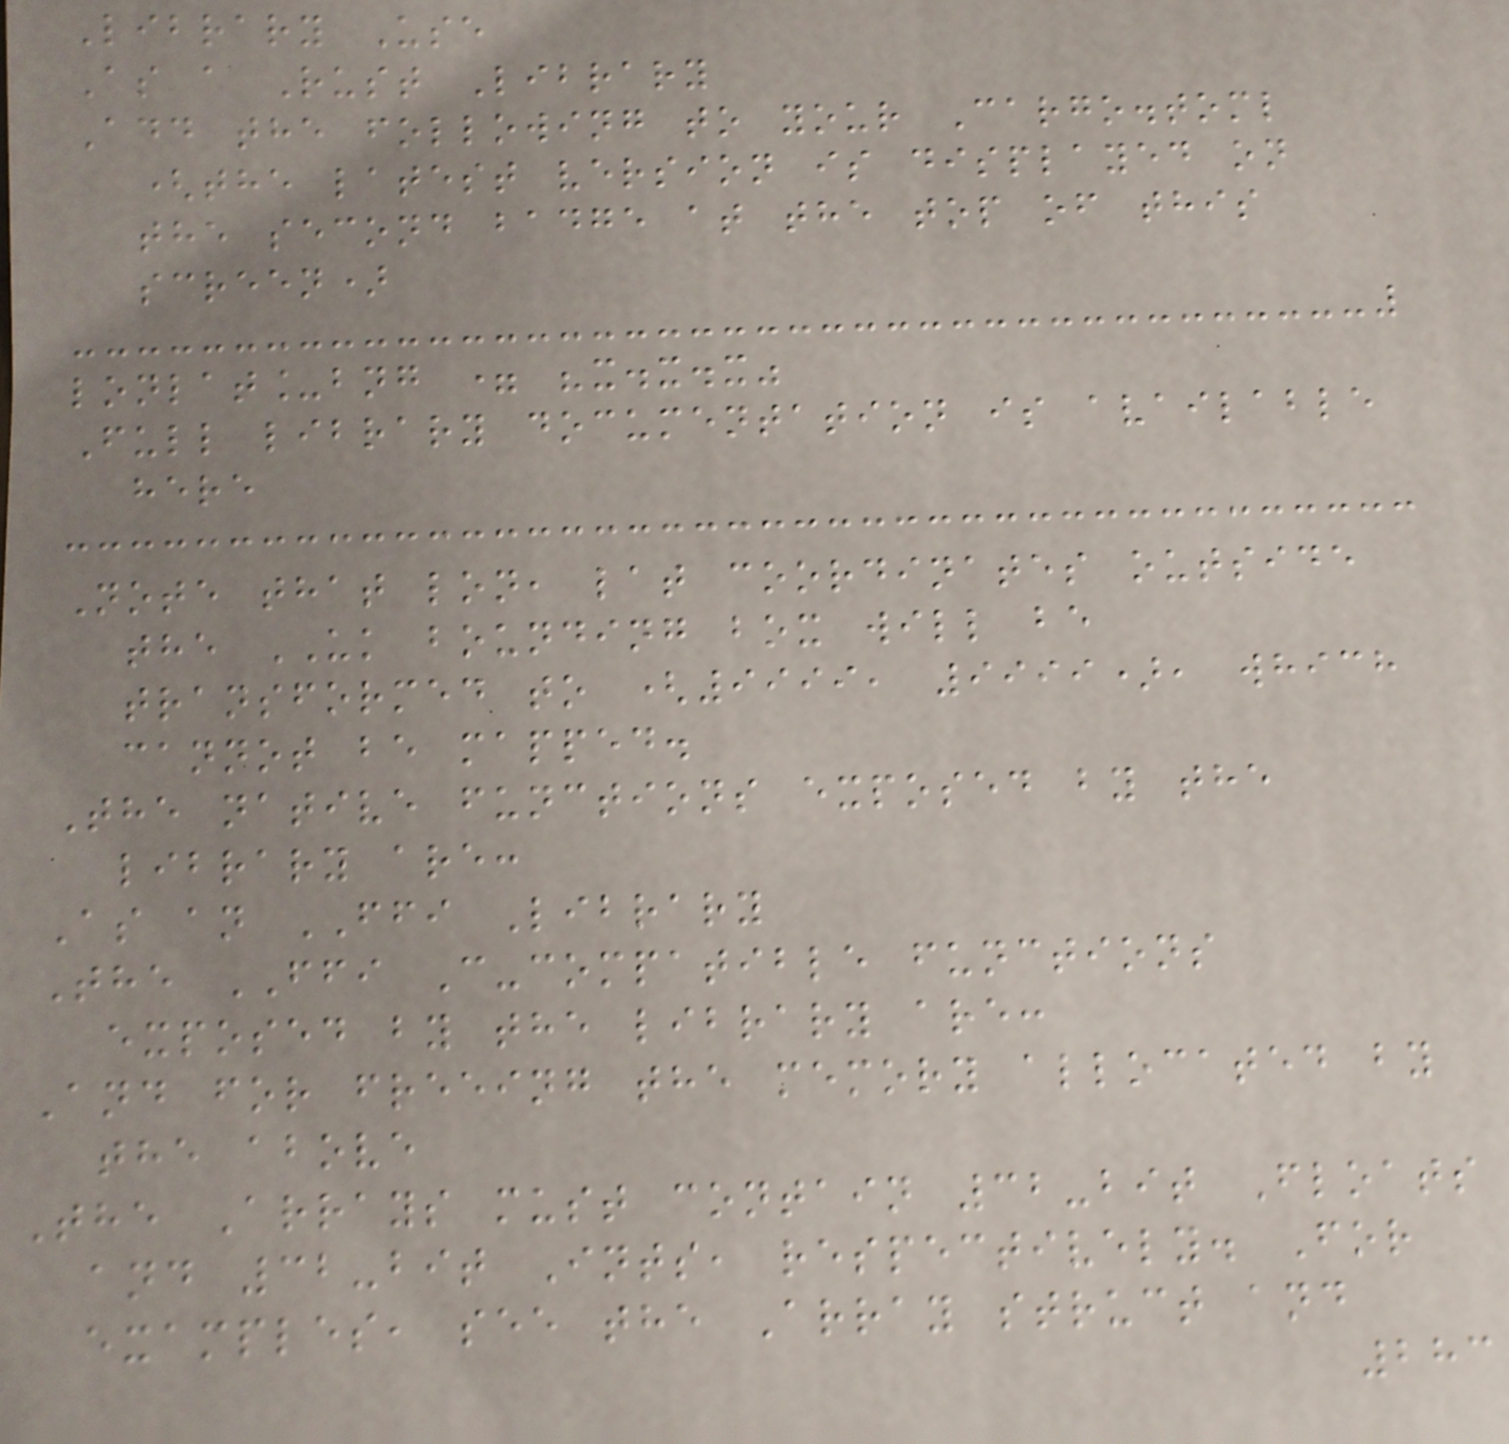Library Use
As a Rust Library
Add the following to your Cargo.toml
(the latest version is displayed on
the second badge at the top of this
screen)
lonlat_bng = "x.x.x"
Full library documentation is available
here
Note that lon, lat coordinates outside
the UK bounding box will be
transformed to (9999, 9999), which
cannot be mapped.
The native functions exposed by the
library are:
As an FFI Library
The FFI C-compatible functions
exposed by the library are:
And for freeing the memory allocated by
the above
The Arrays must contain 32-bit Floats
and 32-bit Ints, respectively. For
examples, see the Array struct and
283
